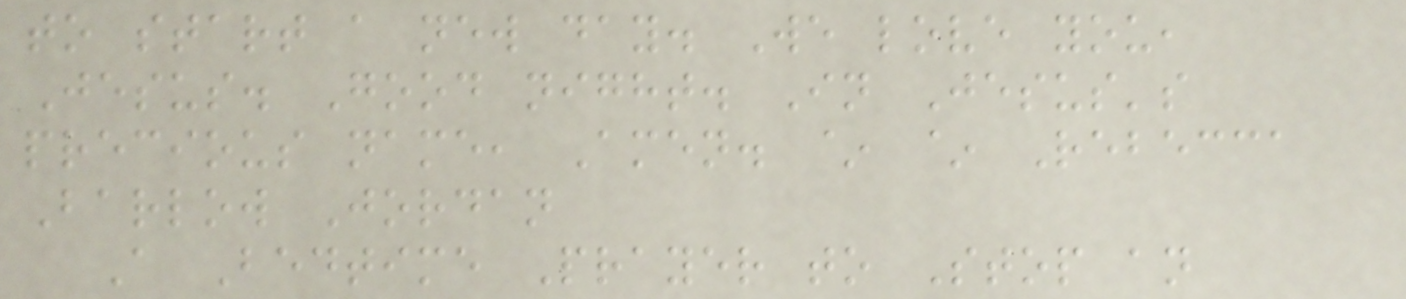to start a new day. We love you,
Jesus. Good night. In Jesus's
precious name, Amen. ~ ~ Rebecca
Barlow Jordan
A Bedtime Prayer to Stop an
